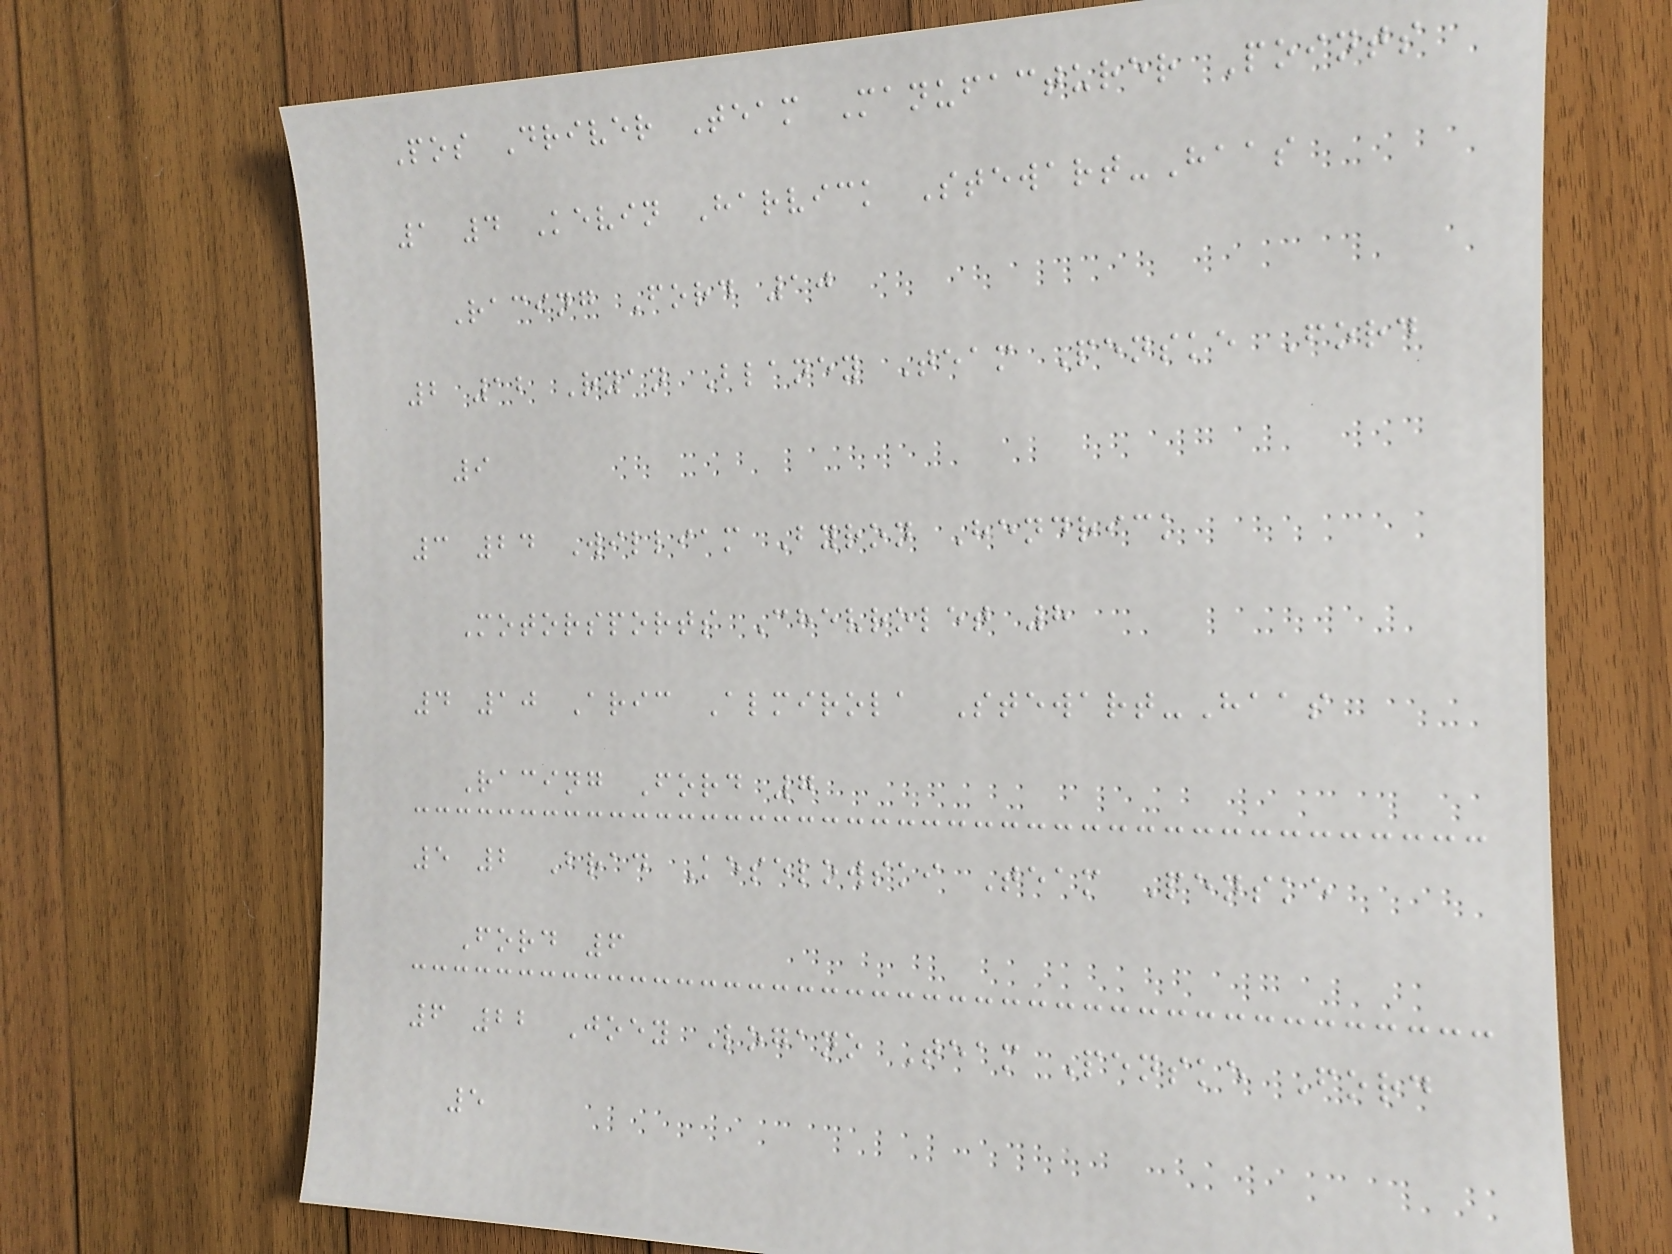Pos Driver Team Manufacturer Points
1 4 Kevin Harvick Stewart-Haas
Racing Ford 10
2 12 Ryan Blaney Team Penske Ford
9
3 24 William Byron Hendrick
Motorsports Chevrolet 8
4 10 Aric Almirola Stewart-Haas
Racing Ford 7
5 2 Brad Keselowski Team Penske
Ford 6
6 22 Joey Logano Team Penske Ford
5
